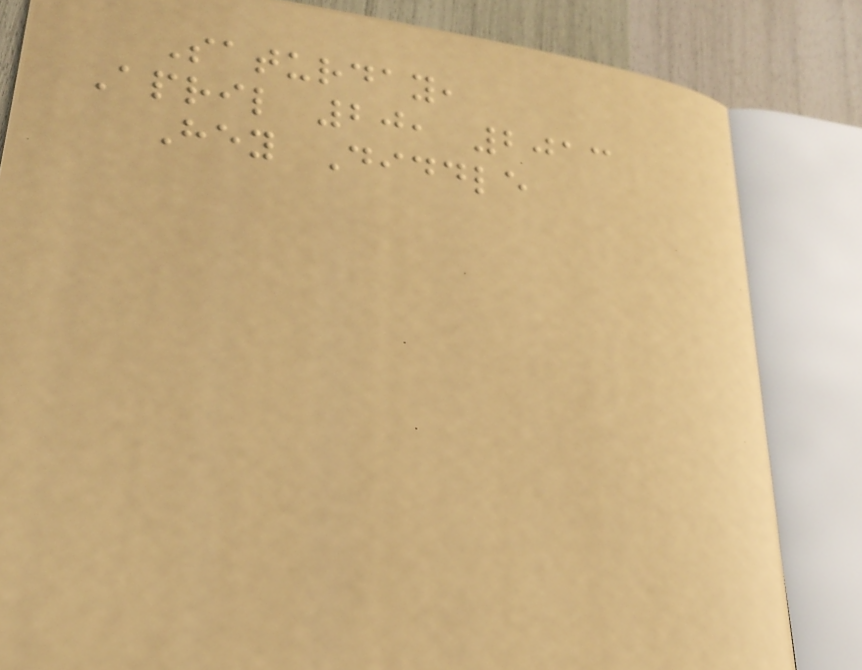Saturday,
April 20, 2013
Hey Diddle
